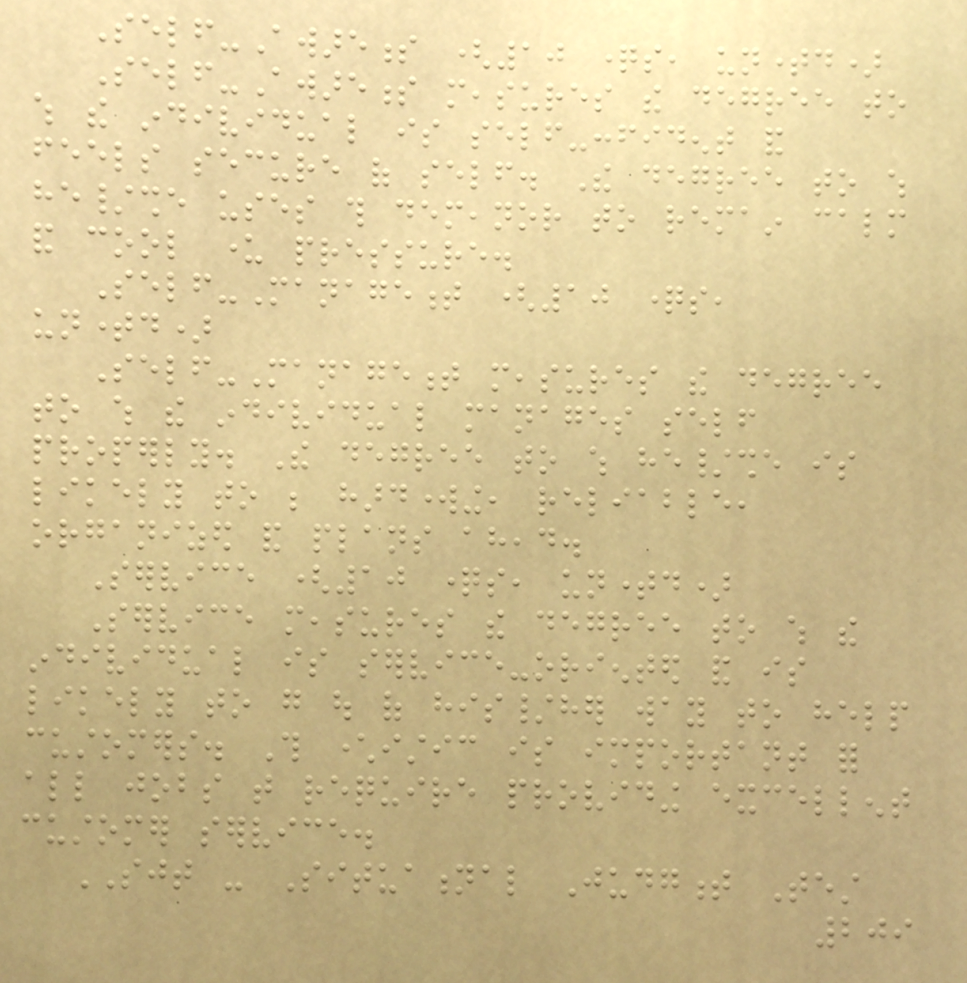Self-Awareness (10 questions, untimed)
Self-Awareness measures the degree to
which the individual is self-confident and
feels secure of self. The degree to which
he/she uses this demeanor to remain calm
and cool under pressure.
Self-Management (10 questions,
untimed)
Self-Management measures the degree
to which the individual manages self
properly. The degree to which he/she is
likely to be hardworking, reliable,
organized and plans ahead.
Service (10 questions, untimed)
Service measures the degree to which the
individual is service-oriented and is
likely to go out of his/her way to help
customers. This characteristic is important for
all jobs that require providing excellent
customer service.
SJT - Situational Judgment Test
209
